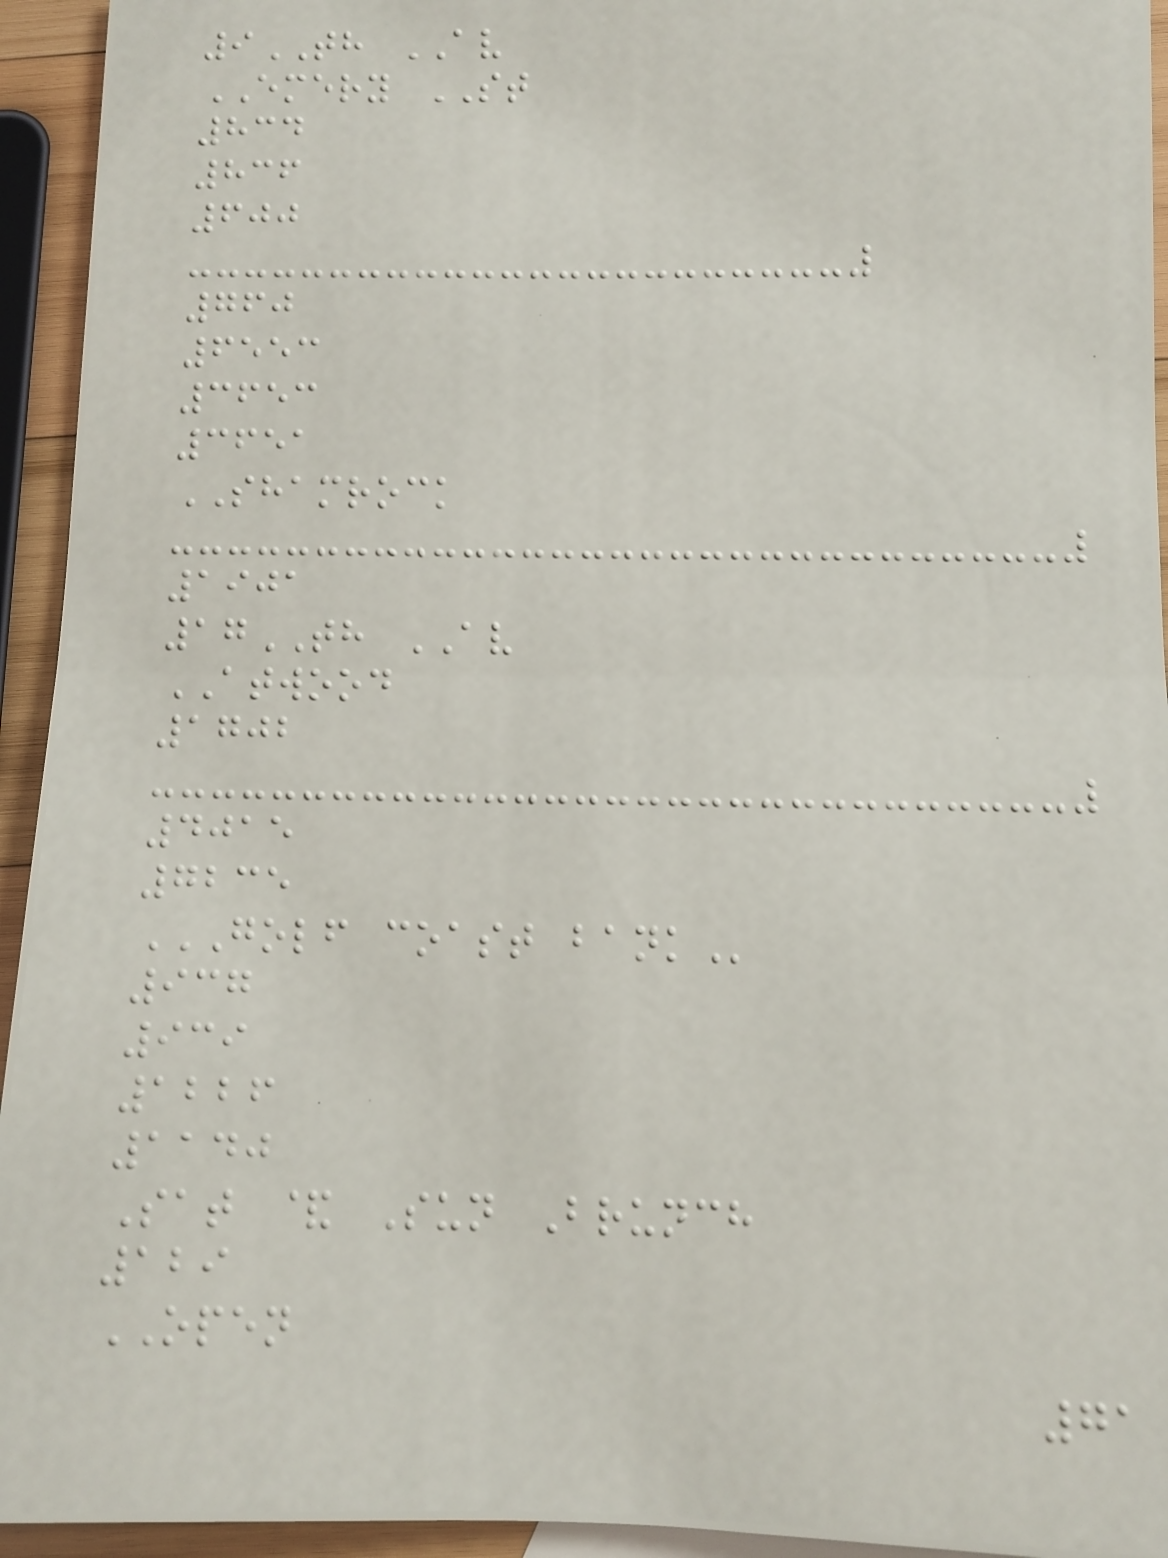9TH AV
EMERY ST
834
836
600
760
6553
3653
3651
SHAMROCK
1901
17TH AV
ATWOOD
1702
4015
7235
GOLF COAST BANK
937
939
1226
1140
Sat & Sun Brunch
129
OPEN
71
